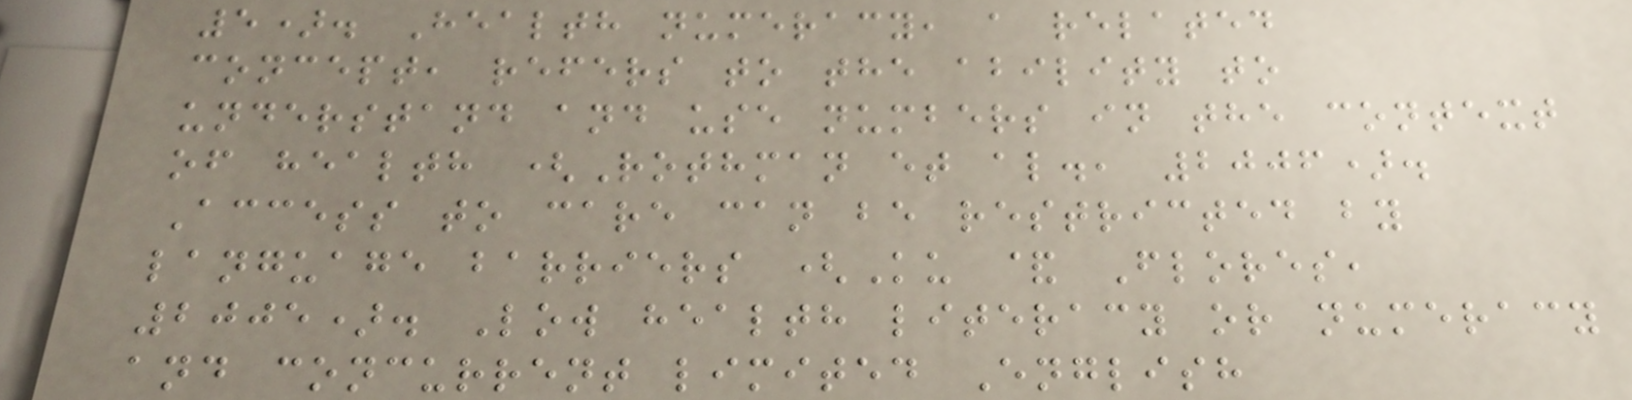5). Health numeracy, a related
concept, refers to the ability to
understand and use numbers in the context
of health (Rothman et al., 2006).
Access to care can be restricted by
language barriers (Ku & Flores,
2005). Low health literacy or numeracy
and concurrent limited English
